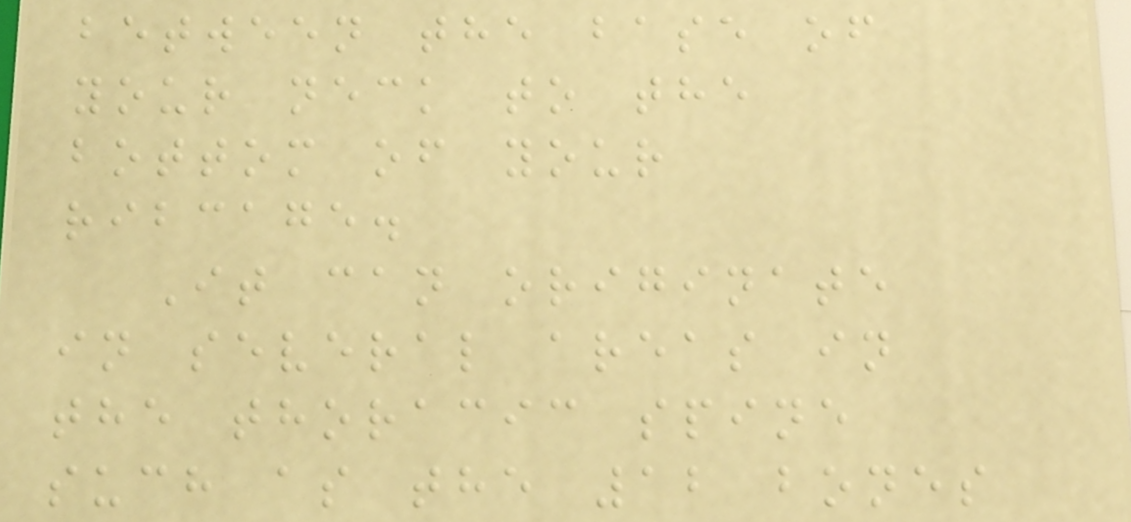between the base of
your neck to the
bottom of your
ribcage.
It can originate
in several areas in
the thoracic spine
such as the 12 bones
